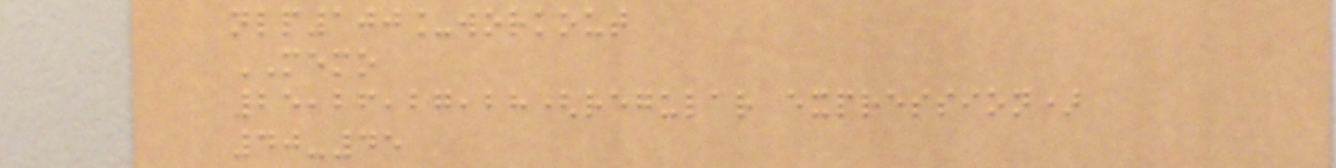nlp100_workout
MEMO
25,26,27,28(regular expression)
40-45
